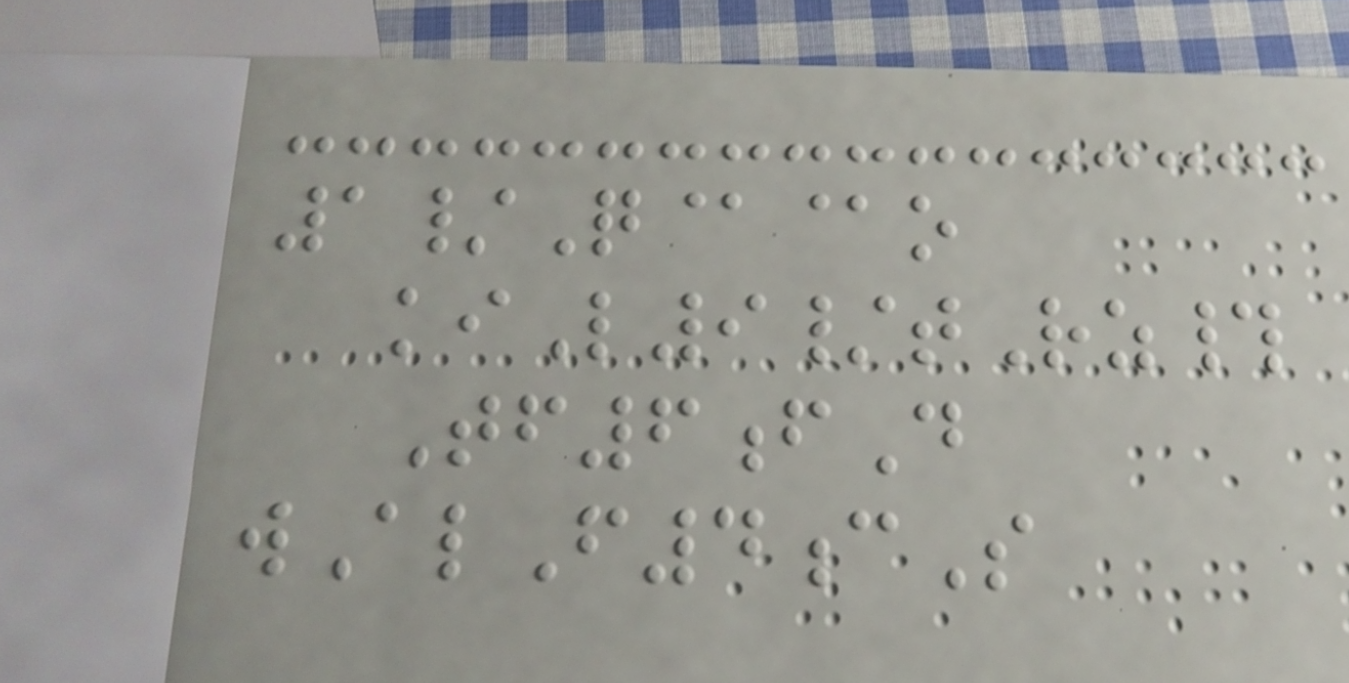1/Q@@o
kiL9/tRz#
Tf6fD
wAlF4cS
